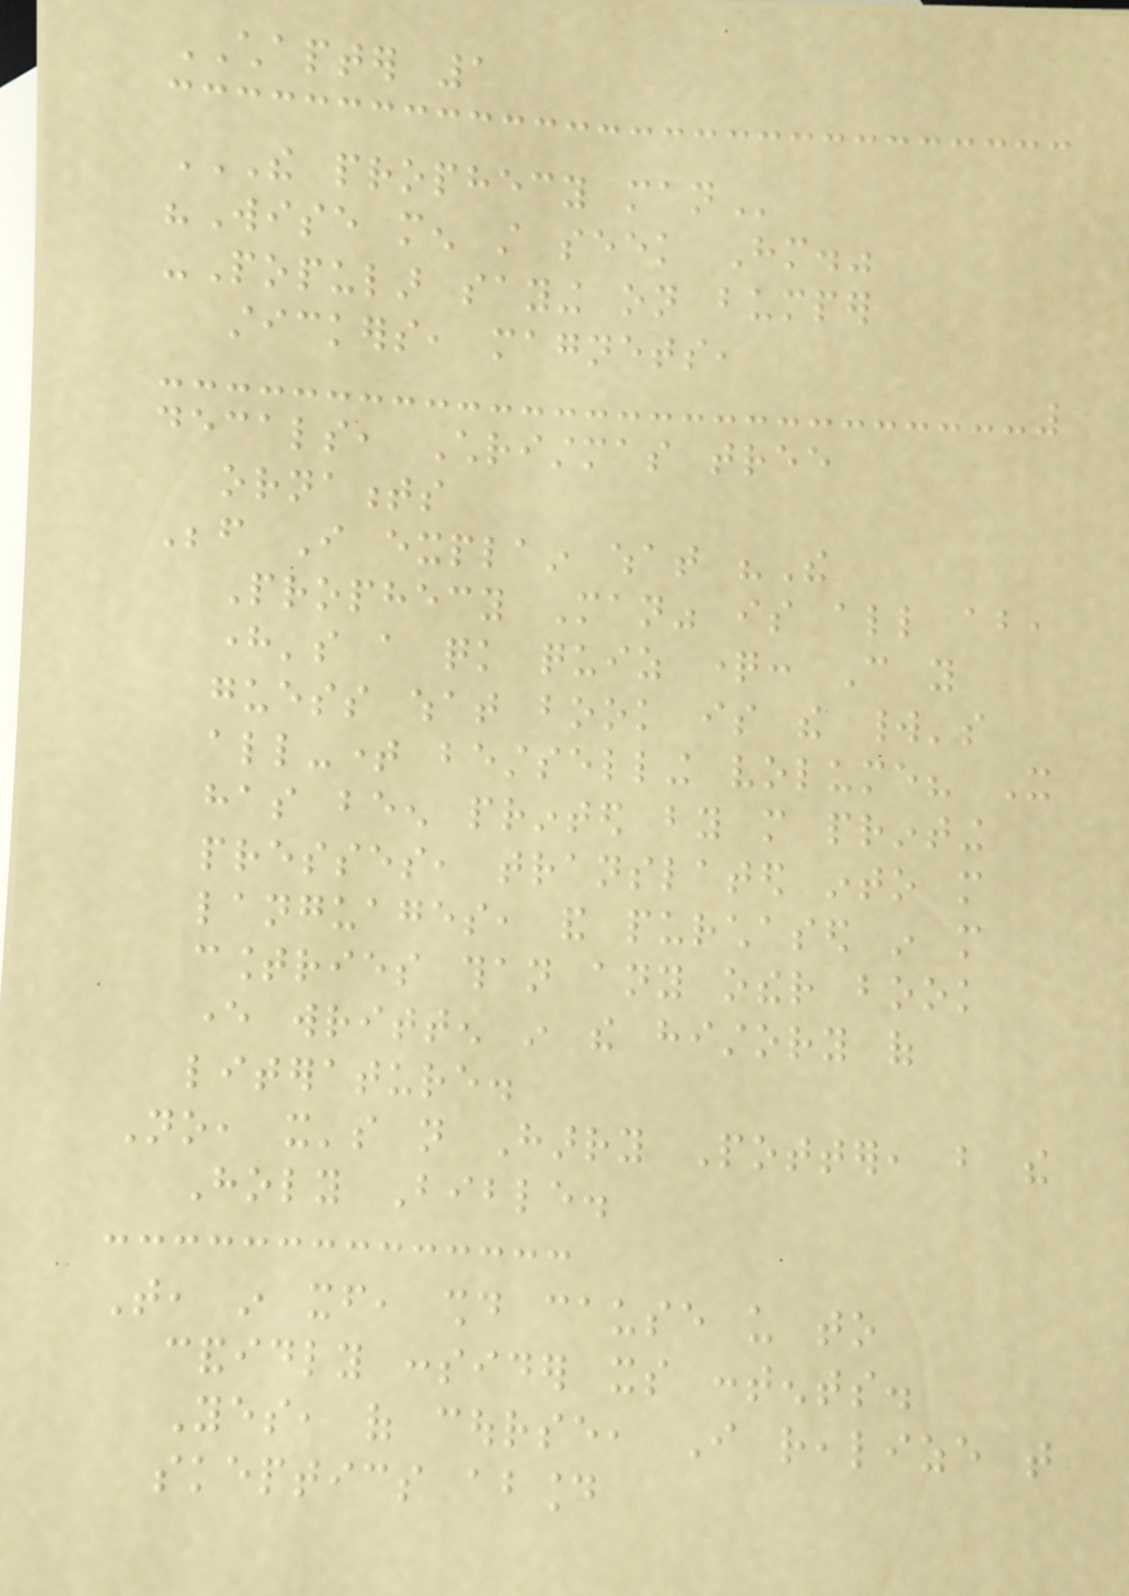CHAPTER 1
THE PROPHECY MAN
"Wise men still seek Him."
-Popular saying on bumper
stickers, magnets,
decals, Christmas tree
ornaments
Before I explain what "The
Prophecy Man" is all about,
here's a quick quiz question: Can you
guess what book is the world's
all-time bestselling volume? It
has been printed by more printing
presses, translated into more
languages, and purchased in more
countries than any other book
ever written in the history of
literature.
No, it's not Harry Potter, but the
Holy Bible.
That, in itself, should cause us to
candidly consider its contents.
Yes, of course, I realize that
skeptics abound
